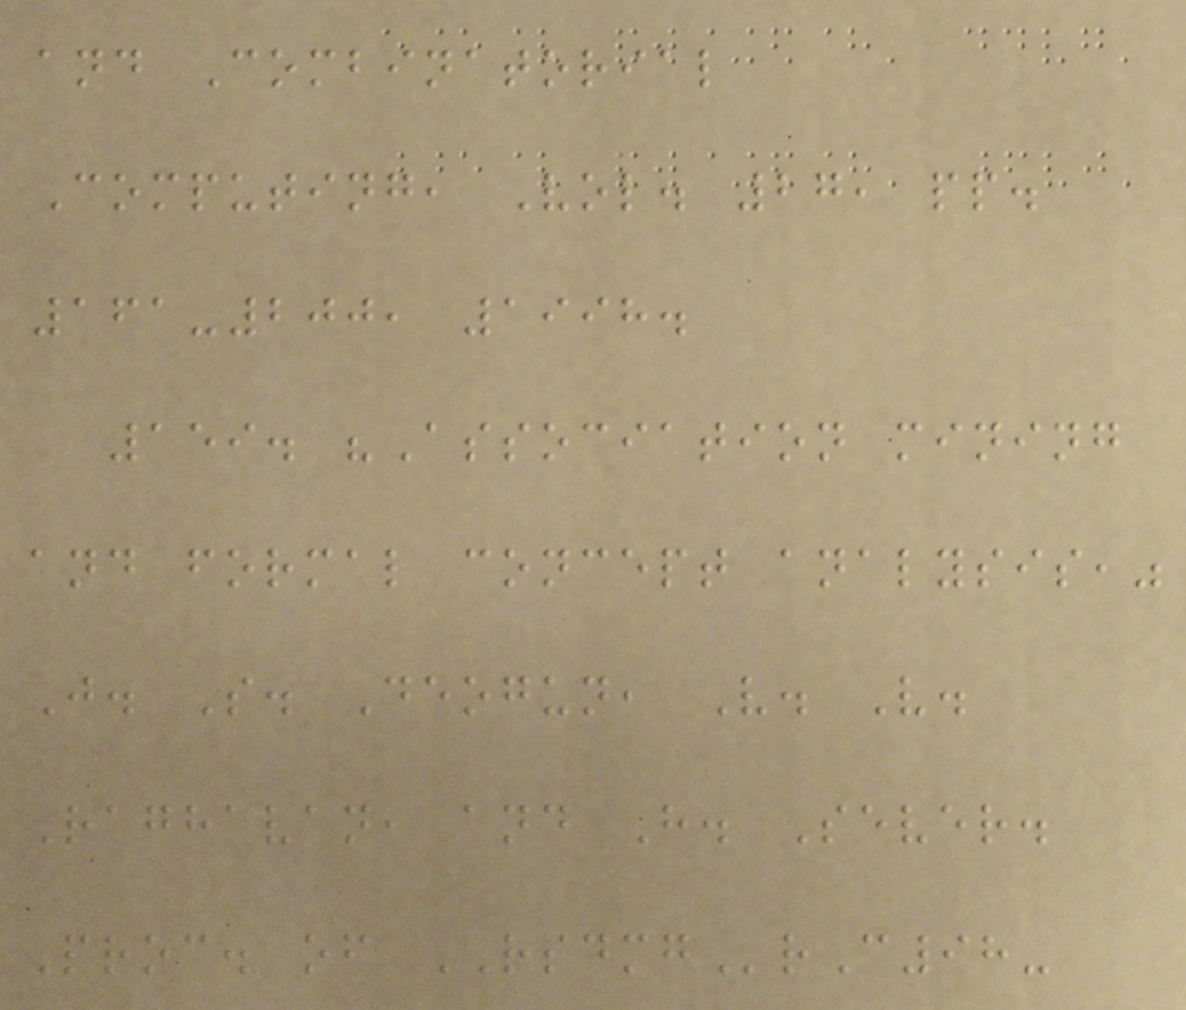and Combinatorial
Computing, Vol. 27, pp.
161-200, 1998.
159. "Association mining
and formal concept analysis,"
J. S. Deogun, V. V.
Raghavan, and H. Sever.
Proc. of RSDMGrC98-
